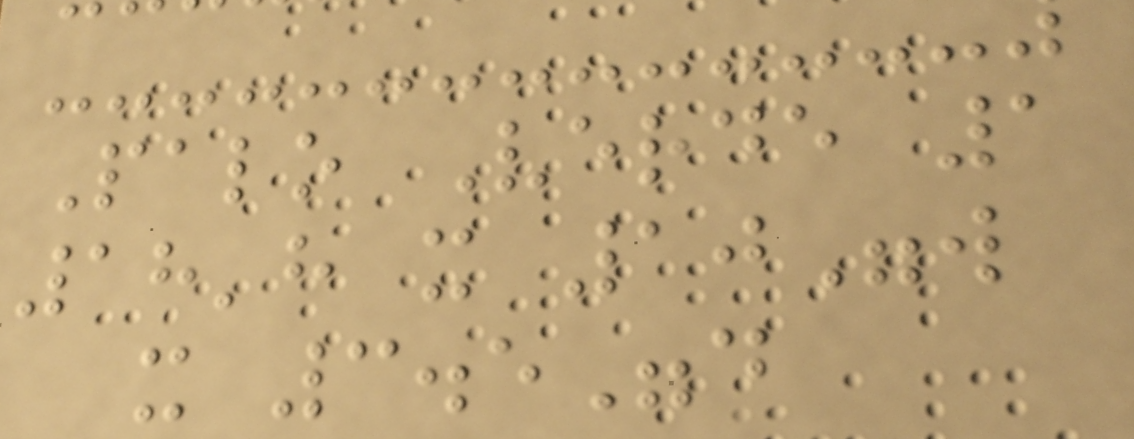Palo Verde 1
18'h x 10"w
x 3.5"d
